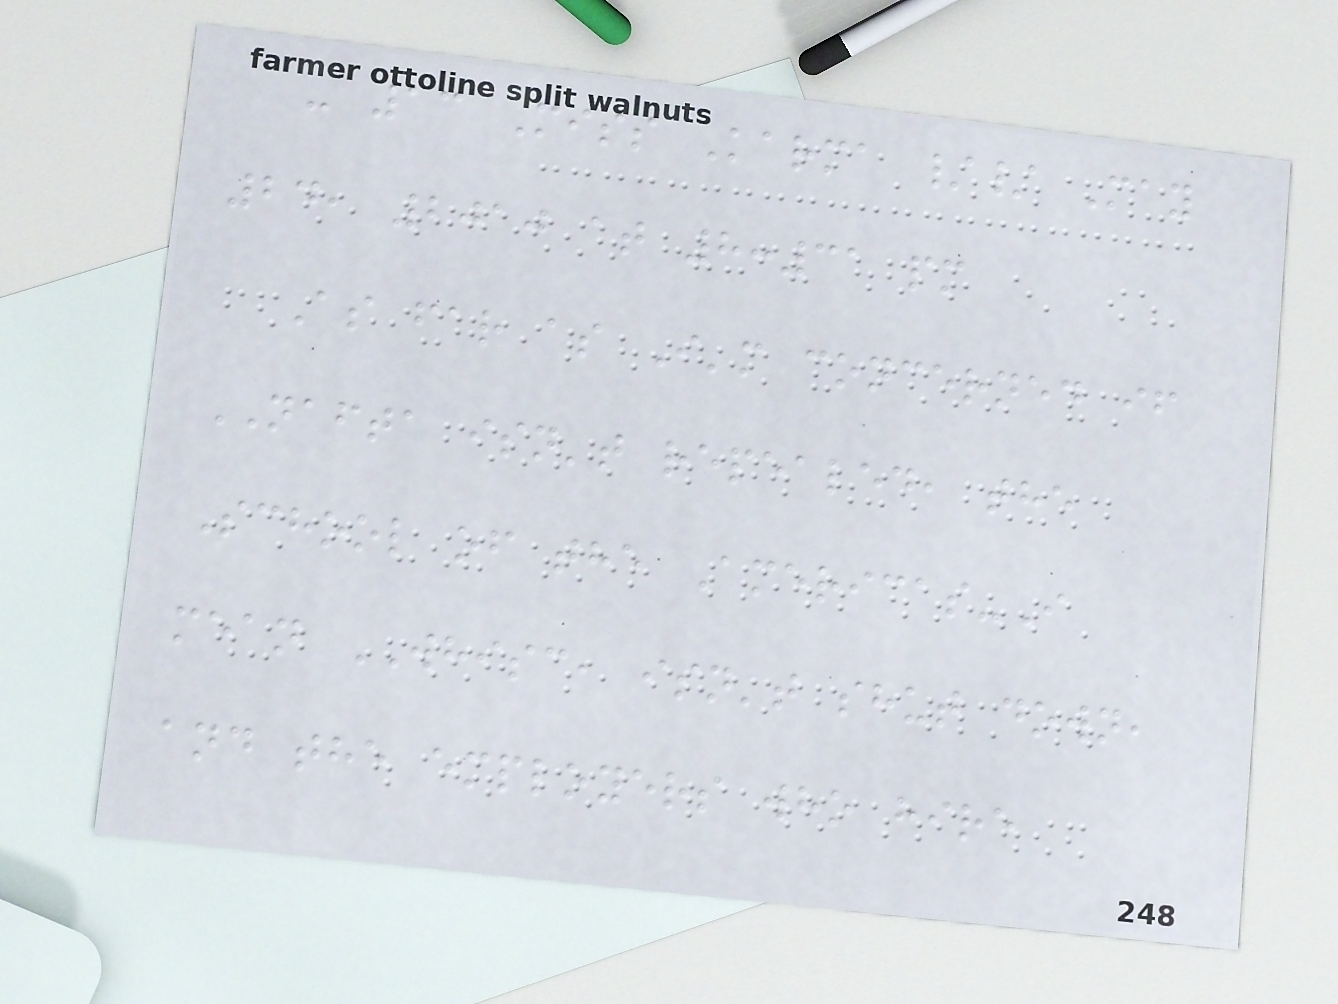- 13 Miss Karma // May
24, 2010 at 8:31 pm
As far as I'm concerned if
NAFTA isn't repealed, the
School of the Americas-I
mean WHISC, isn't shut down,
and the employers who hire
